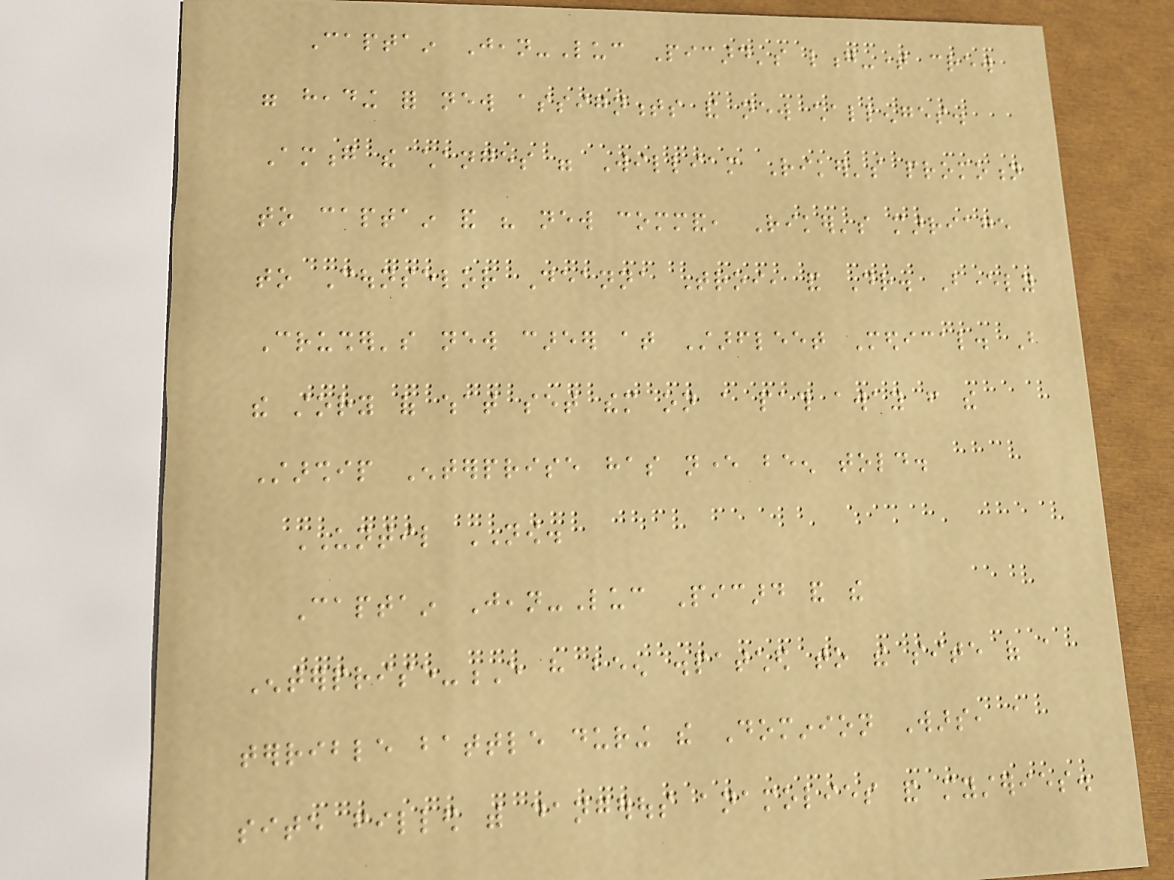Captain Jean-Luc Picard's long-time crew
were heading for new assignments and new challenges.
Among the changes were William Riker's promotion
to captain and his new command, Riker's marriage
to Counselor Deanna Troi, and Dr. Beverly
Crusher's new career at Starfleet Medical. But
the story of what set them on a path away from the
Starship Enterprise has never been told.
UNTIL NOW.
Captain Jean-Luc Picard and the
Enterprise-E have been dispatched to the site of a
terrible battle during the Dominion Wars, a
site filled with dangerous anamolies and mysteries.
